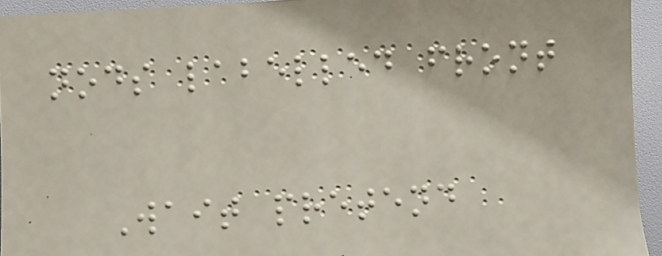nods labelled front
Wait pretend
